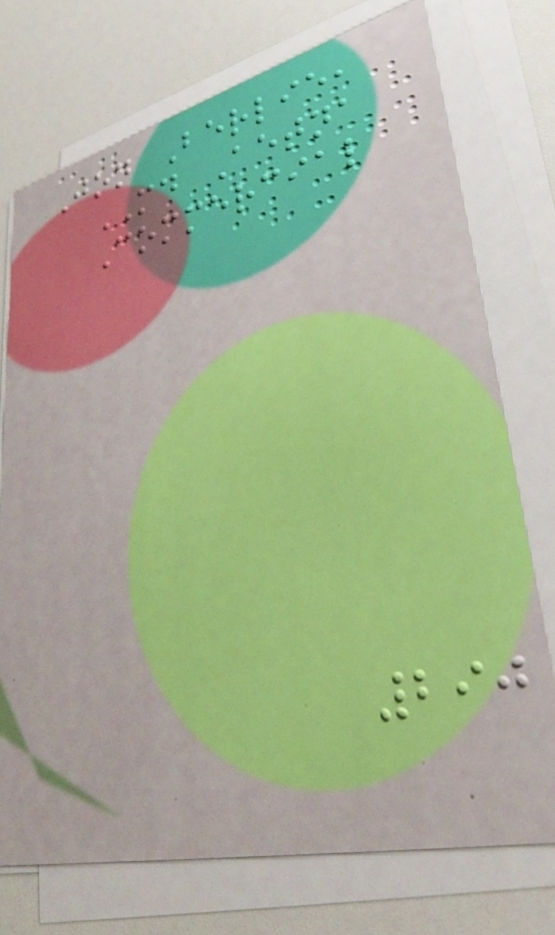Jon Berlie,
MD Aetna
Commercial
290
